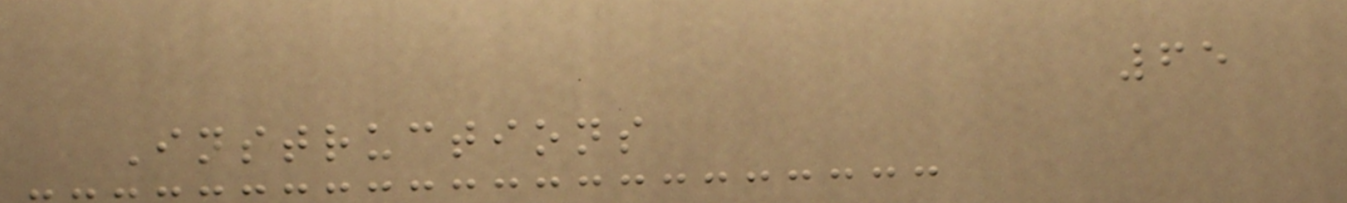65
Instructions
